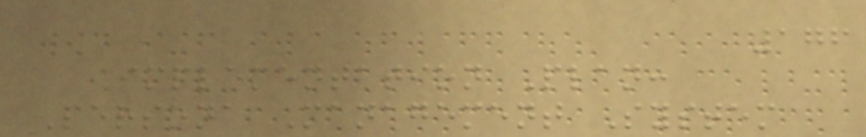176
Implementation Plan:
Persona Management System
